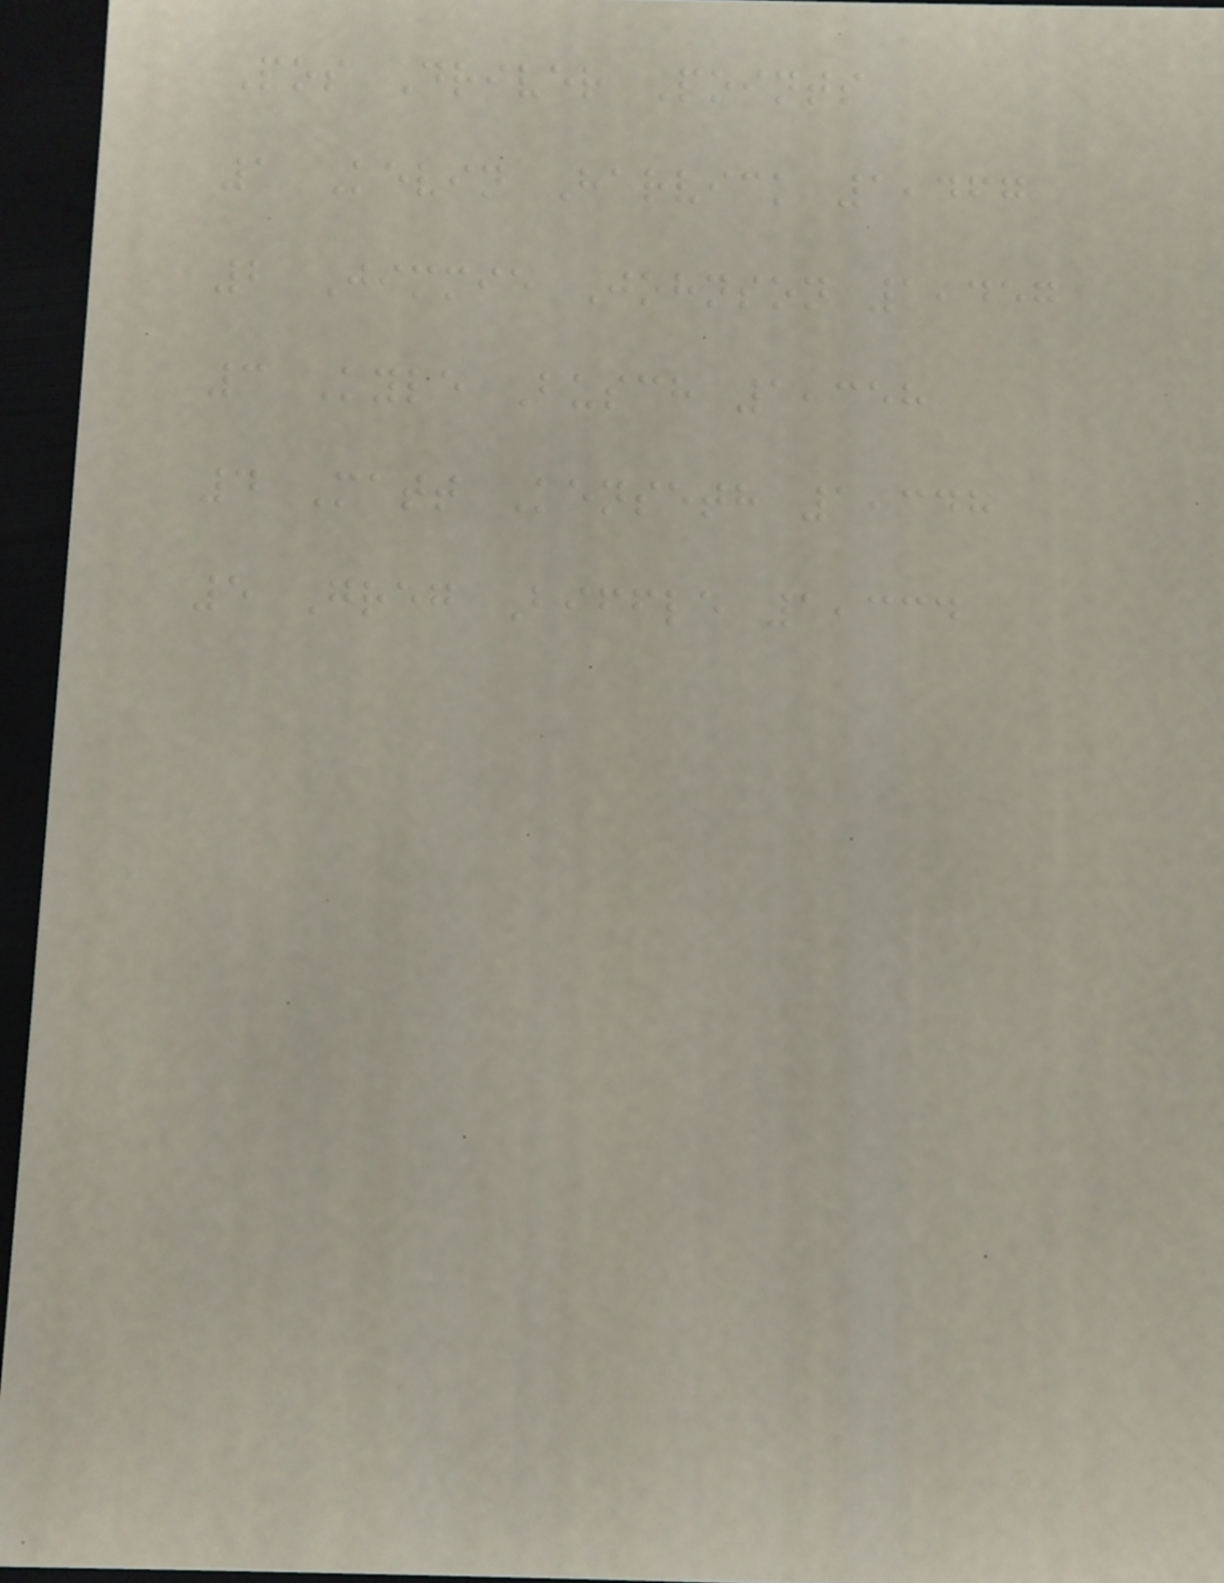Pos Driver Points
1 Kevin Harvick 1,467
2 Jimmie Johnson 1,457
3 Kyle Busch 1,358
4 Matt Kenseth 1,348
5 Greg Biffle 1,334
